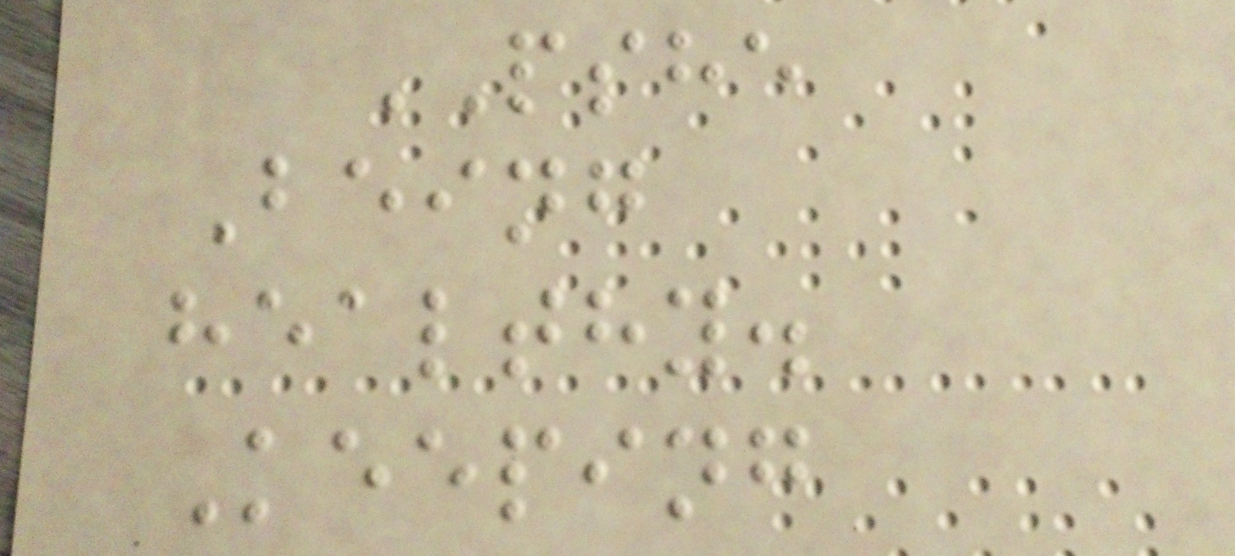PSHE
Being
healthy.
Keeping
